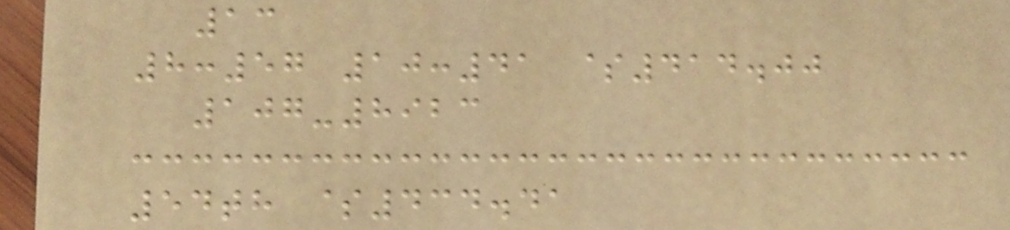13
8:57 10:41 $414.00
107-8923
54th $434.41
